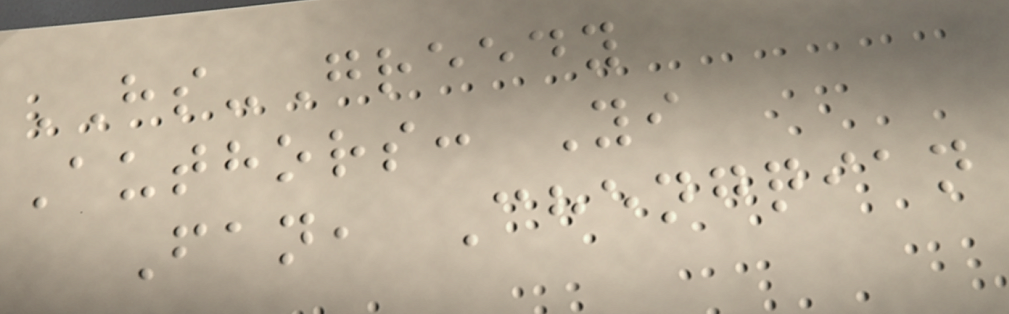HS-Greedy
Authors: Yi
Fan, Chengqian
